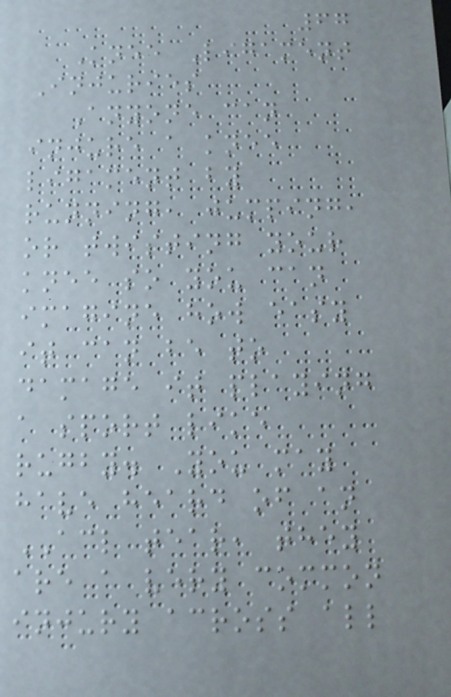67
Knee Ligament
Injuries
Anyone can
injure a knee
ligament by
running, jumping,
or twisting your
knee so you can
imagine how easy
it can be to
damage it playing
a sport like
rugby. You may
have heard of an
ACL tear, they
are a very common
injury across all
